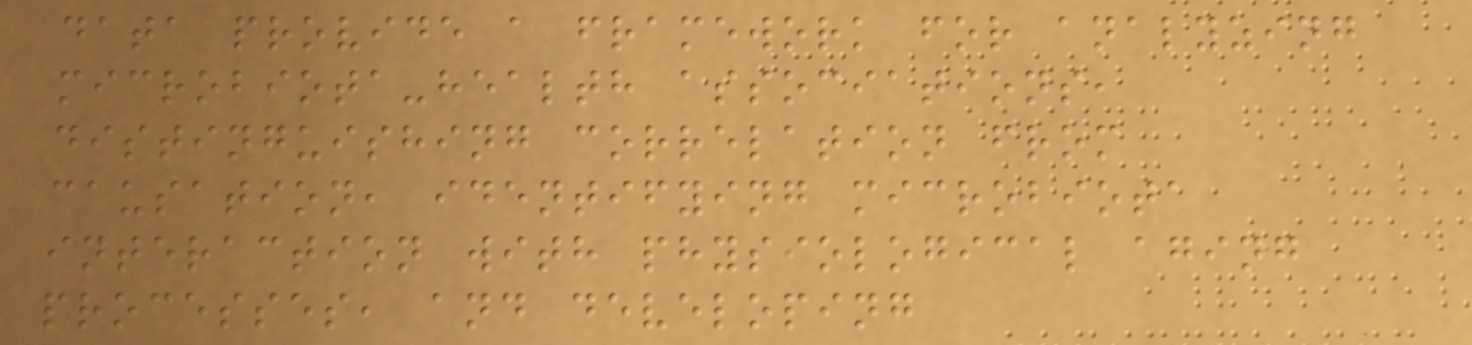data provide a framework for analyzing
microbiota-health associations,
distinguishing correlation from
causation, identifying microbiota
interaction with physiological aging
processes, and developing
